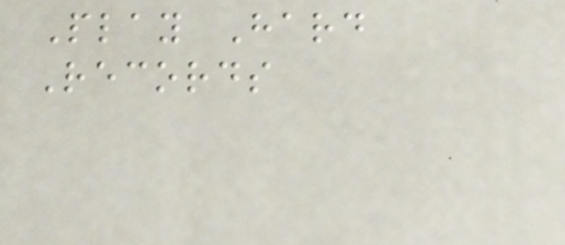Play Hard
Records
